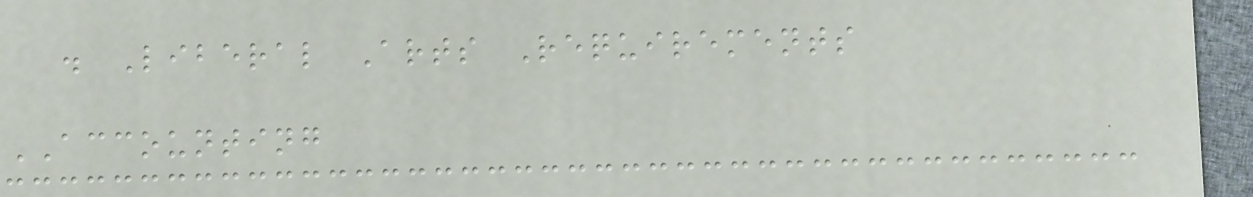. Liberal Arts Requirements
ACCOUNTING
